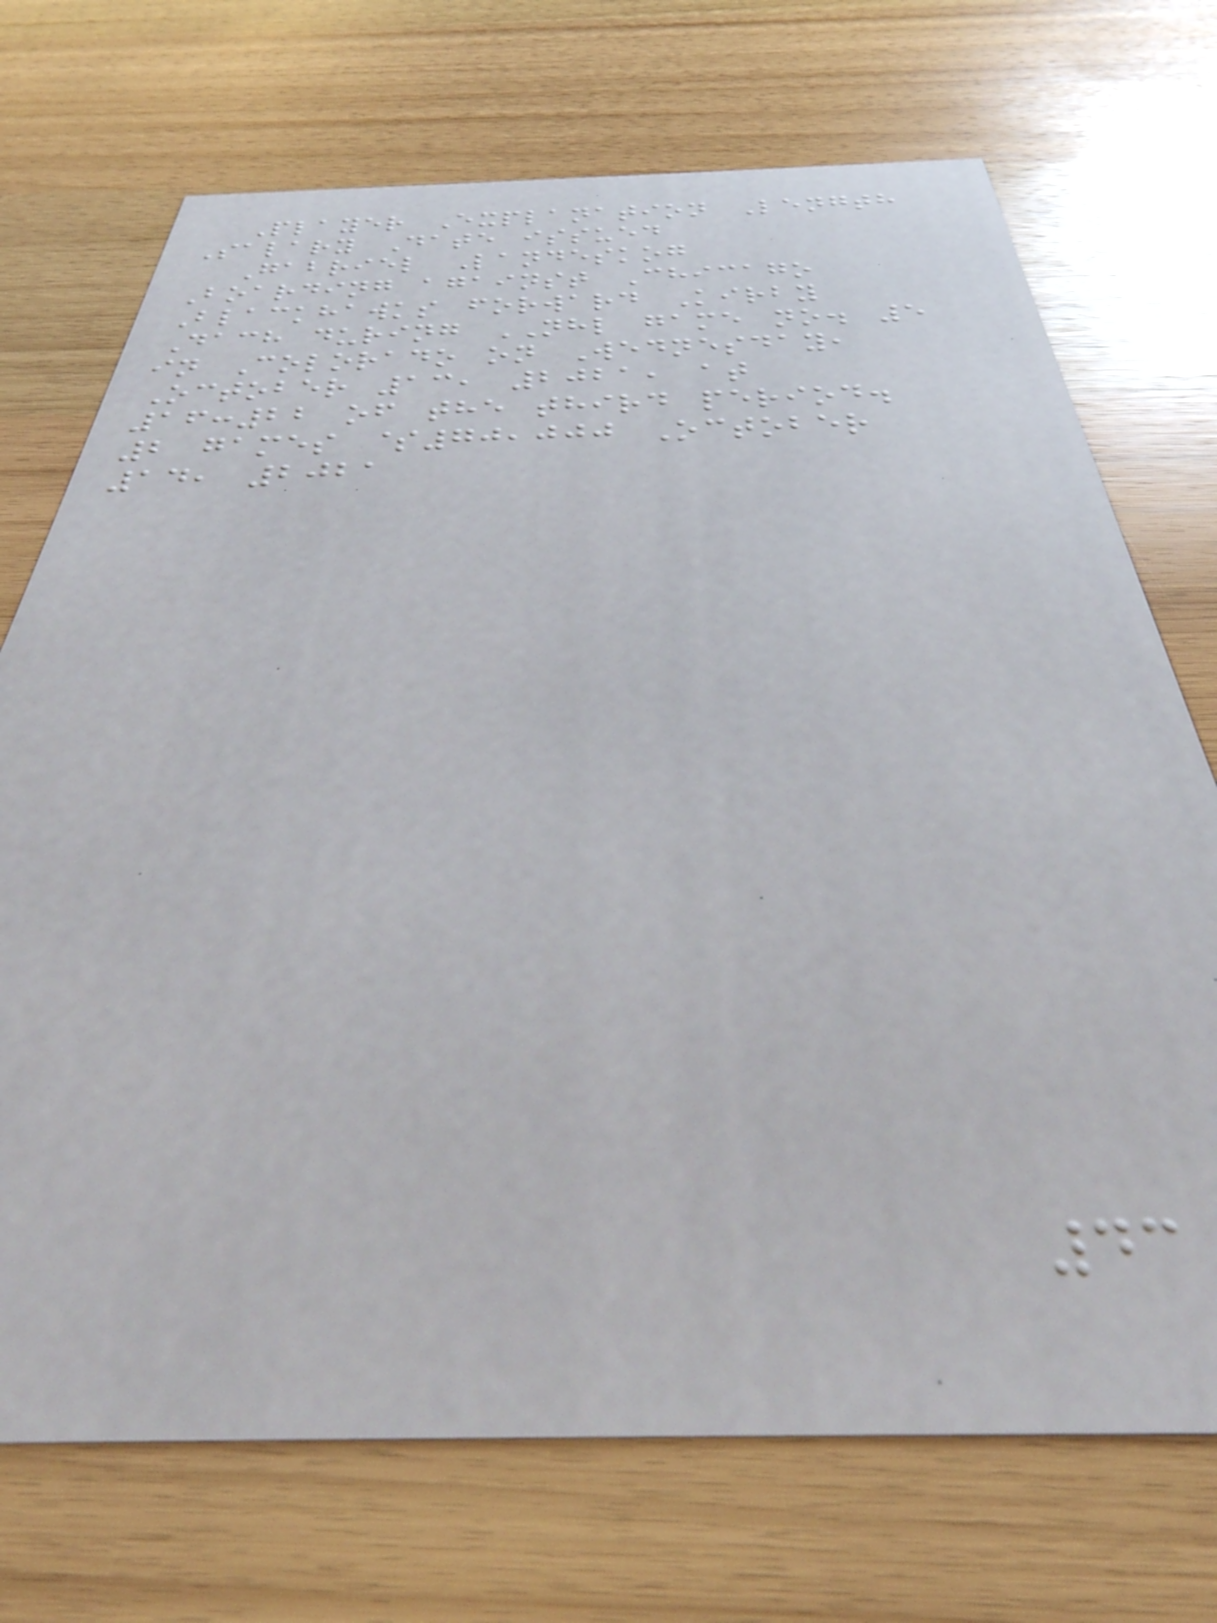Player Explanation Length
Salary Date issued
Gabriel Landeskog
Boarding against Chicago
Blackhawks forward Kirby
Dach during NHL game no. 5
in Colorado on Wednesday,
October 13, 2021, at
16:22 of the third period.
2 games $70,000 October
14, 2021
43
